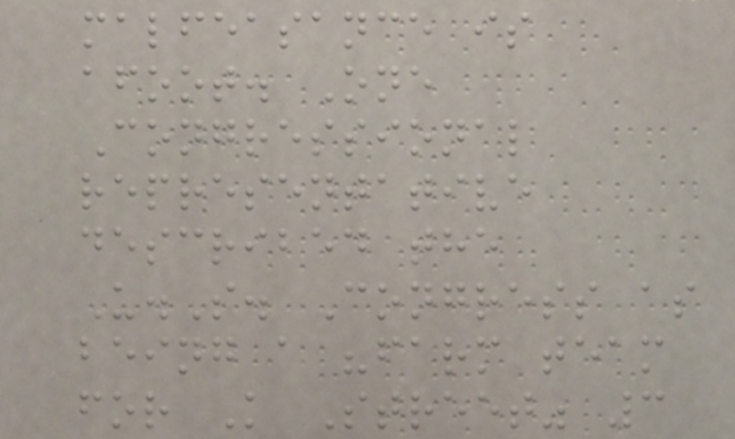malfeasance is
afoot. One
Congressional
representative
described the
U.S. Congress as
being a "farm team
for K Street" 3
